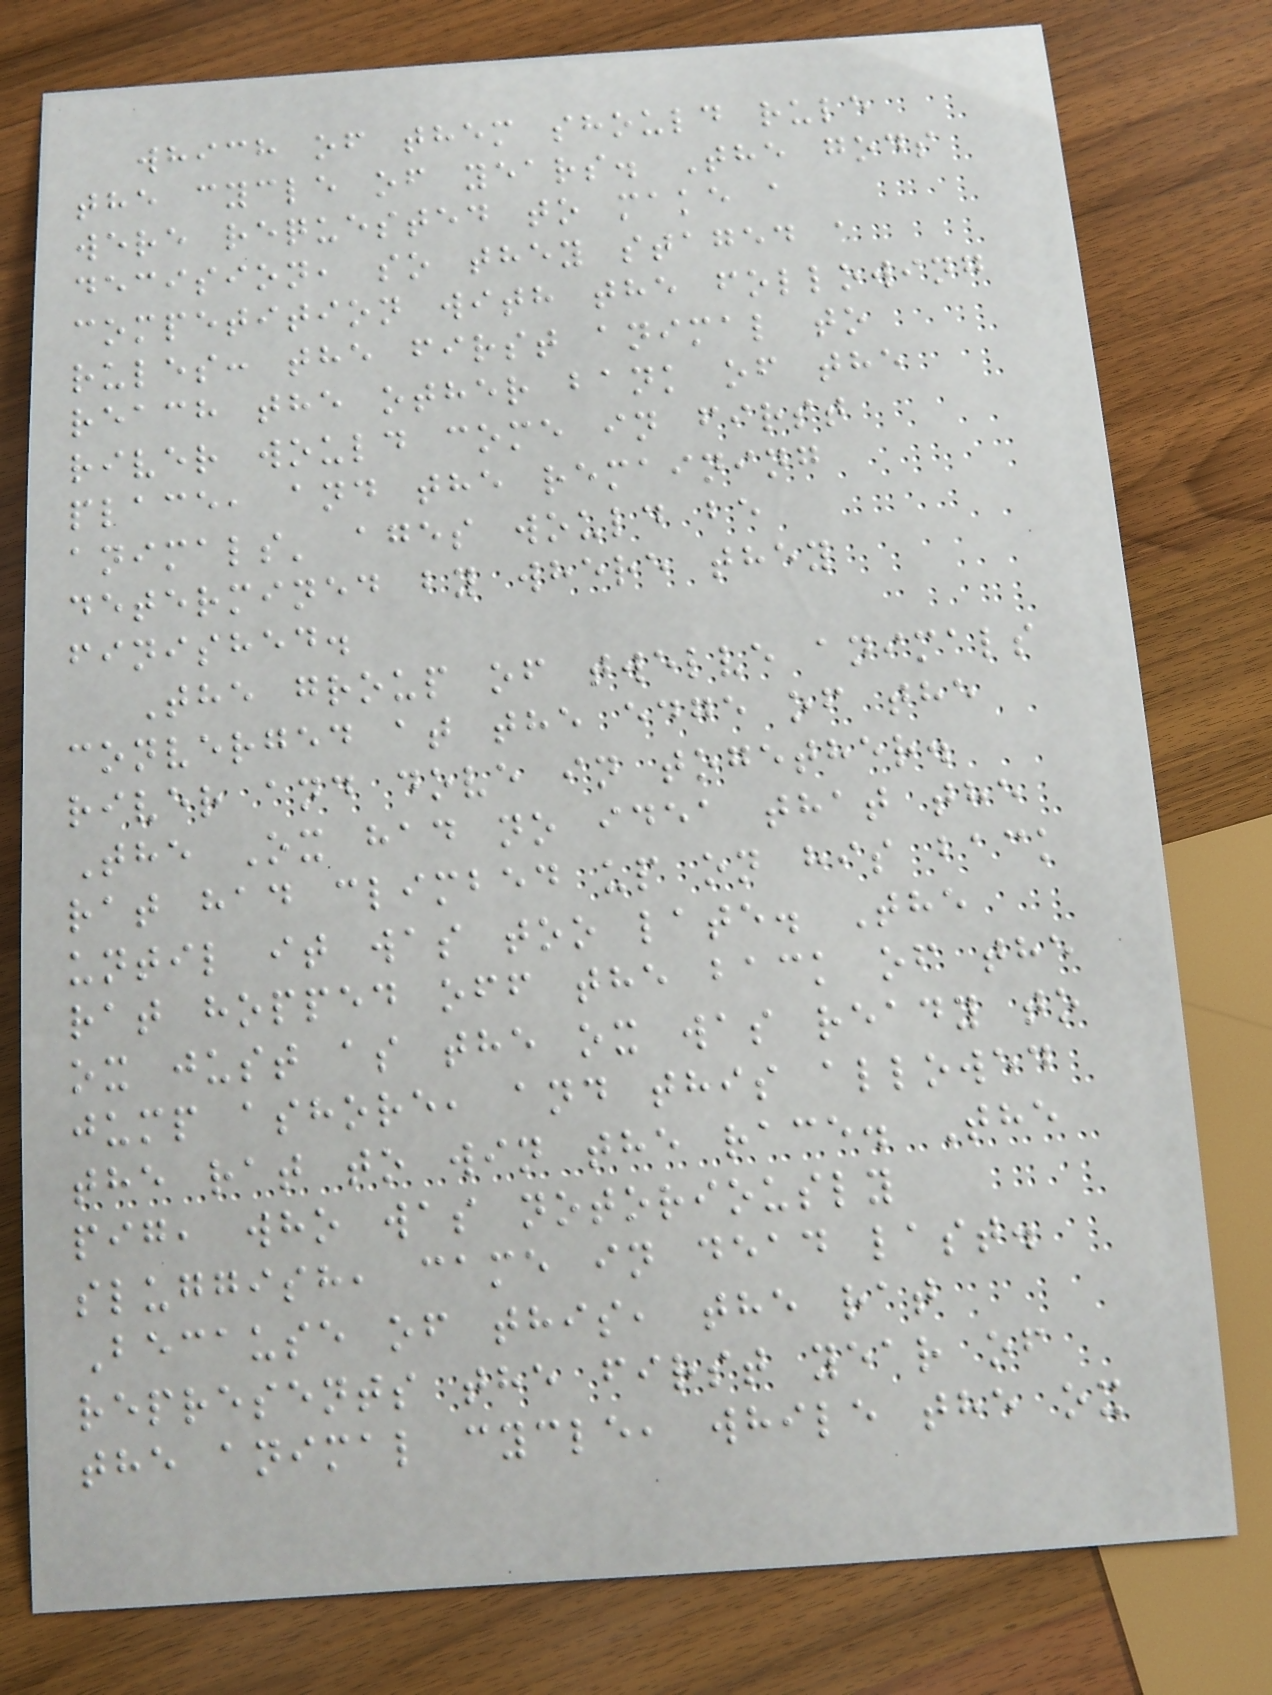which of them should rule
the cycle of years. The gods
were requested to make a
decision, so they staged a
competition with the following
rules: the first animal to
reach the other bank of the
river would come in first
place, and the remaining
animals' ages would be
determined by where they
finished.
The group of twelve animals
converged at the edge of the
river and dove in together.
The Ox had no idea that the
rat had climbed up on his back
until it was too late. The
rat hopped off the back of the
ox just as the ox was ready to
jump ashore, and this allowed
the rat to win the race. The
pig, who was notoriously
sluggish, came in dead last.
Because of this, the rat
represents the first year of
the animal cycle, while the ox
